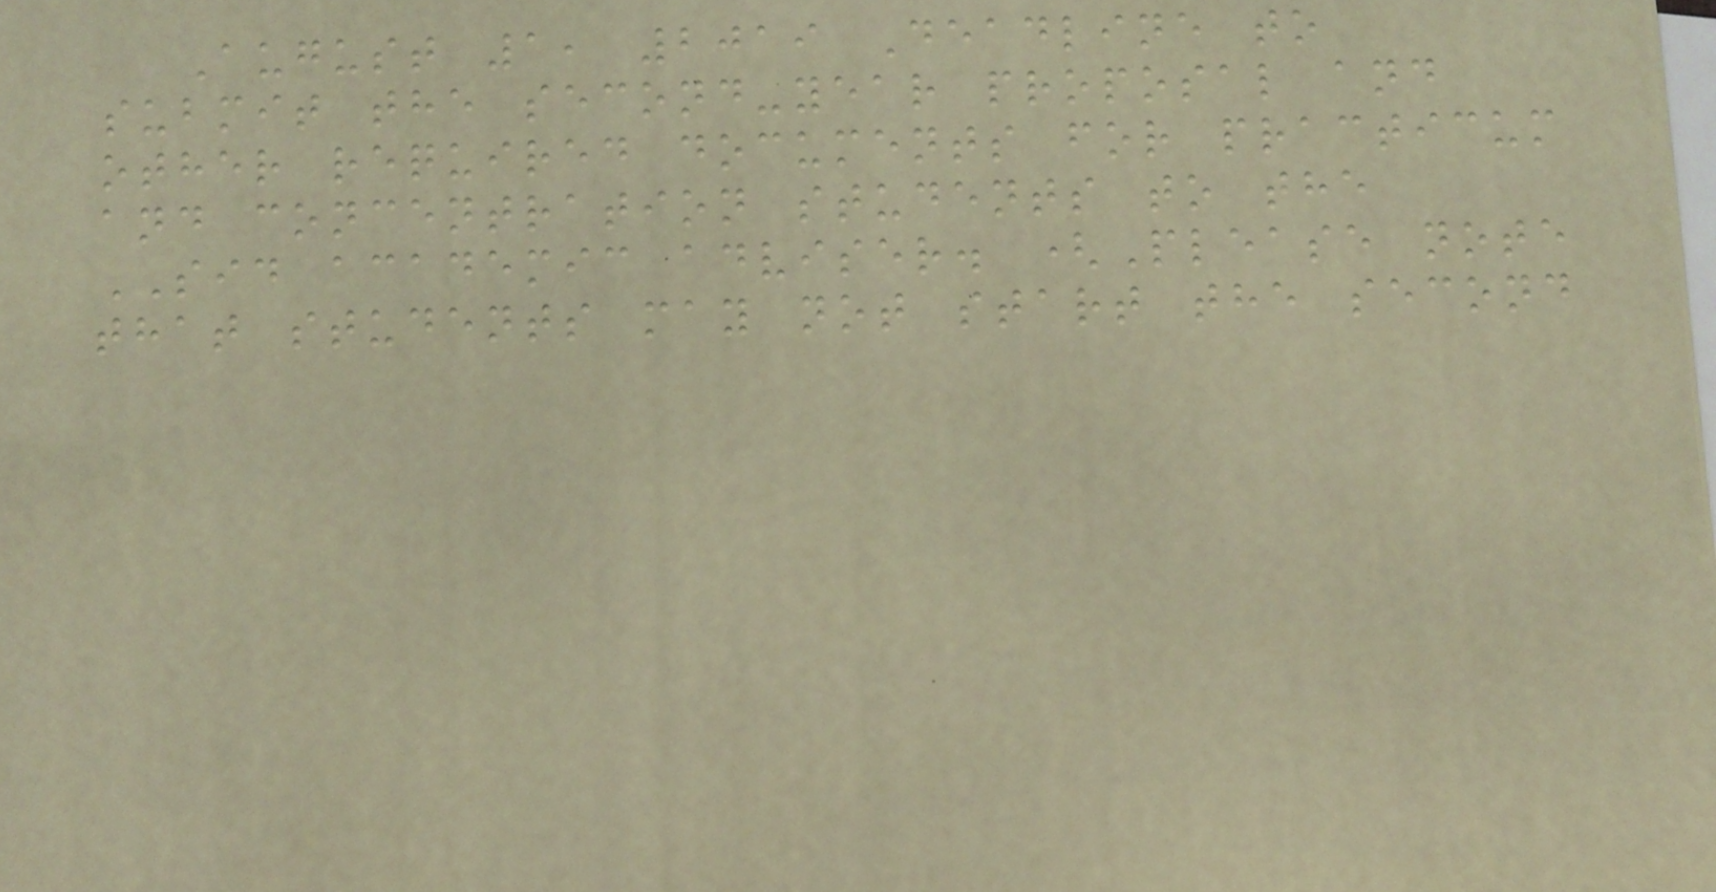August 1, 2019 Deadline to
submit the second-year proposal and
other required documents for practicum
and concentration students to the
SID academic adviser. (Please note
that students may not start the second
